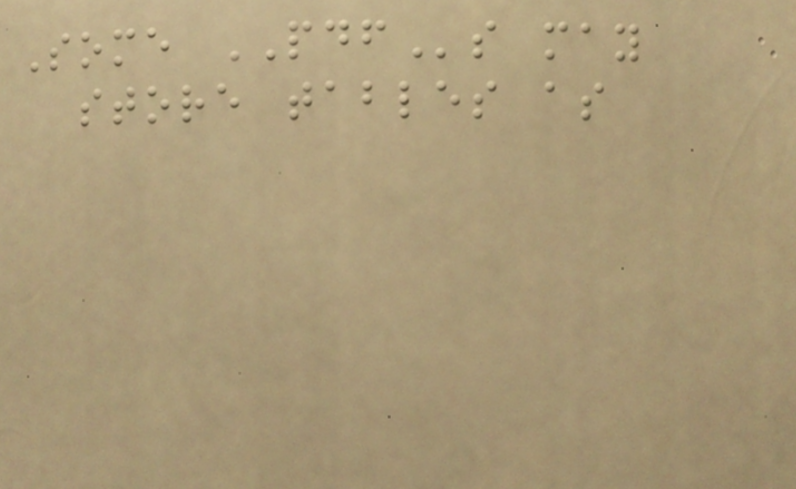Some PDFs may
store tables as
